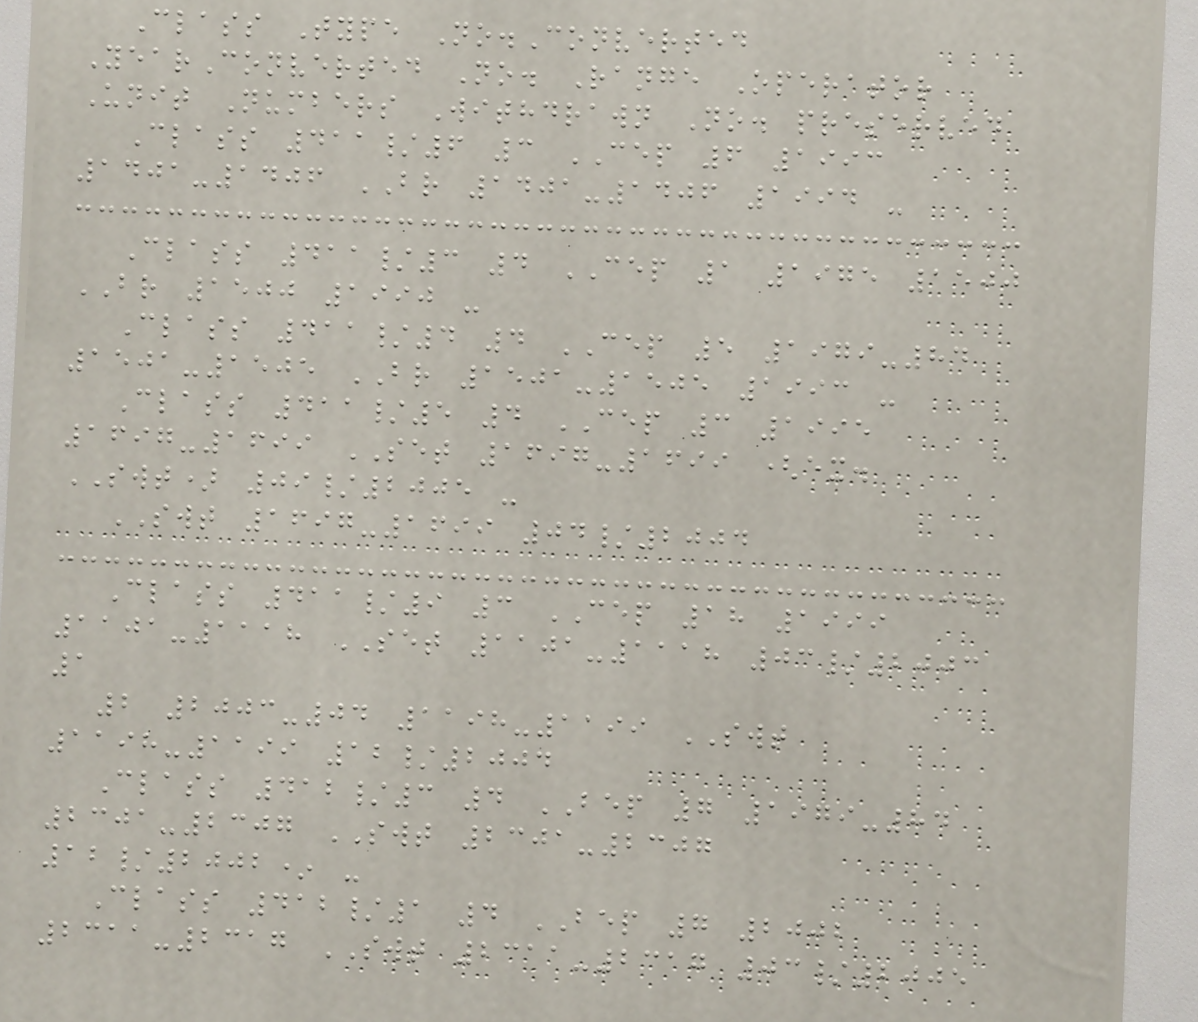Class Type No.Converted
YearConverted No. Range Operator
Unit Numbers Withdrawn No. preserved
Class 411/6 3 CEP 6 1993
1401-1406 BR 1401-1406 1994 -
Class 411/3 4 CEP 1 1975 1500
BR 1500 1990 -
Class 411/4 4 CEP 5 1979-84
1501-1505 BR 1501-1505 1993 -
Class 411/5 4 CEP 3 1995
1697-1699 SET 1697-1699 (ex.
SWT) 09/2005 -
SWT 1697-1699 04/2004
Class 411/9 3 CEP 18 1999
1101-1118 SET 1101-1118 03/2003
1
2 2003-04 1198-1199 SWT
1198-1199 12/2004
Class 412/3 4 BEP 7 1979-84
2301-2307 SWT 2301-2307
12/2002* -
Class 412/1 4 BEP 7 2002
2311-2317 SWT 2311-2317 03/2005
